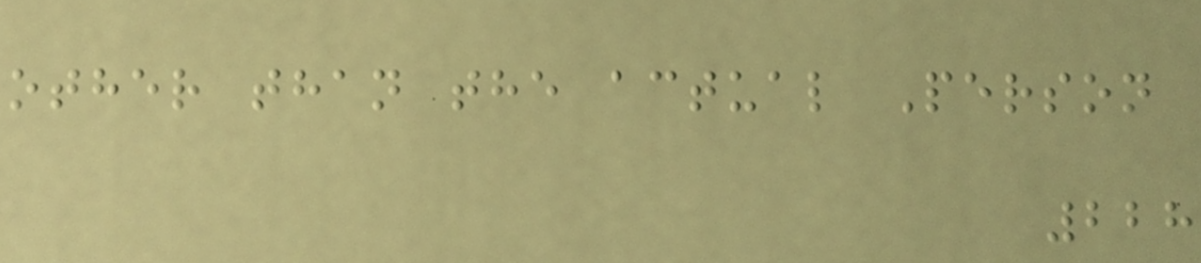other than the actual Person
228
